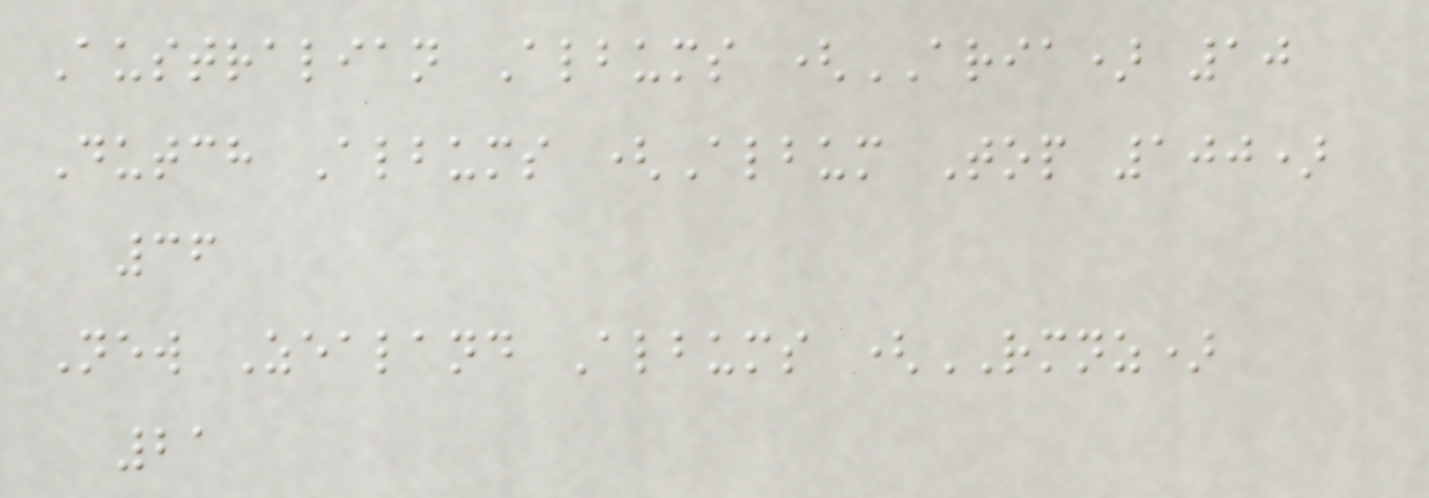Australian Albums (ARIA) 10
Dutch Albums (Album Top 100)
36
New Zealand Albums (RMNZ)
21
